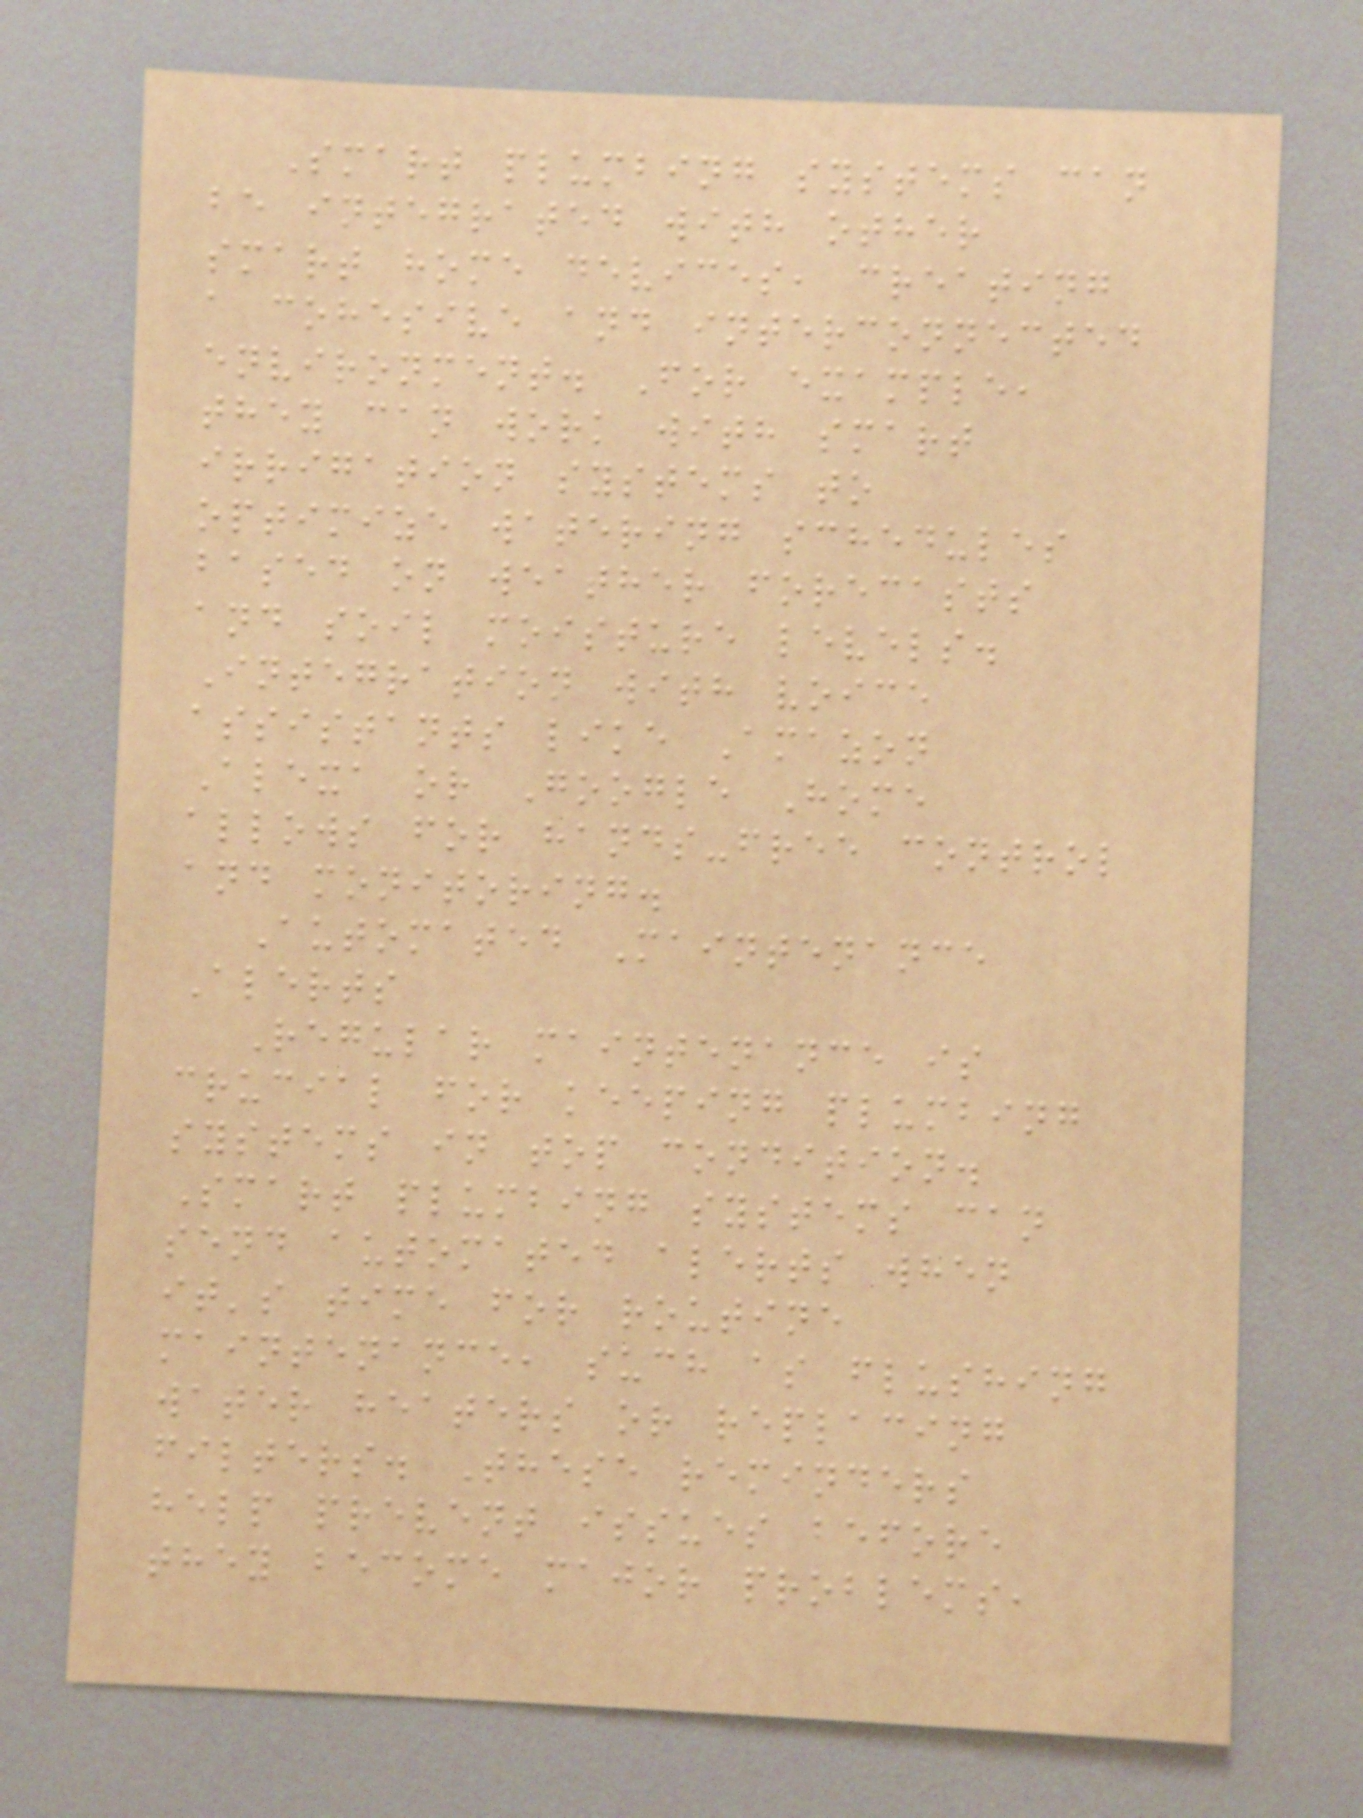Smart plumbing systems can
be integrated with other
smart home devices, creating
a cohesive and interconnected
environment. For example,
they can work with smart
irrigation systems to
optimize watering schedules
based on weather forecasts
and soil moisture levels.
Integration with voice
assistants like Amazon
Alexa or Google Home
allows for hands-free control
and monitoring.
Automated Maintenance
Alerts
Regular maintenance is
crucial for keeping plumbing
systems in top condition.
Smart plumbing systems can
send automated alerts when
it's time for routine
maintenance, such as flushing
water heaters or replacing
filters. These reminders
help prevent issues before
they become major problems,
